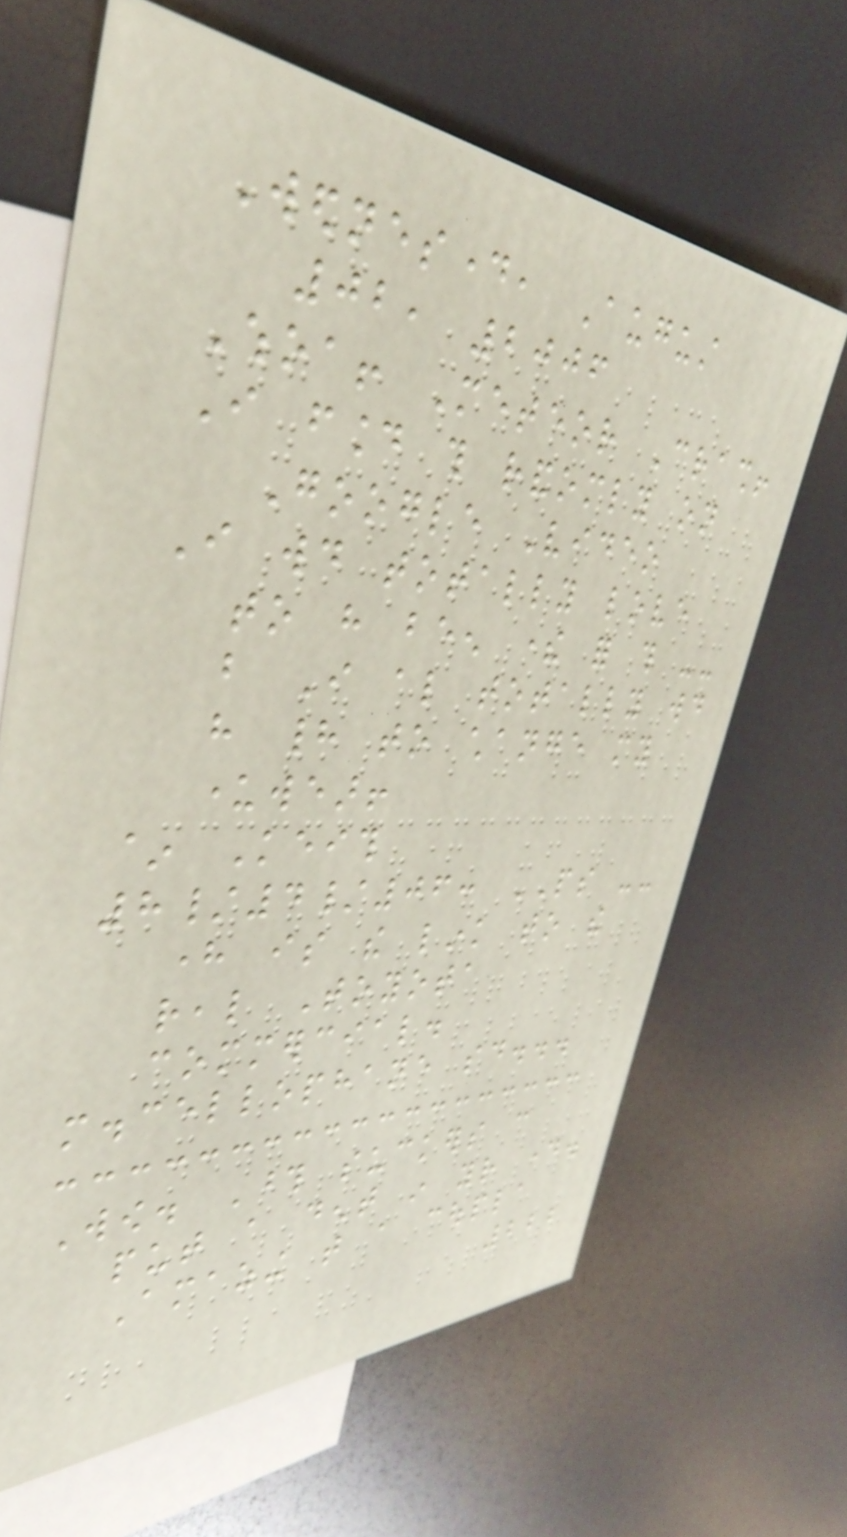Wednesday, August
02, 2006
Whoa! Meteor Crash!
I found this randomly on
Google Video
I would totally love
to have been there for this --
but I also totally would
have had to change my
underwear!
~ Keith
8/4/06: PS --
here is the link to the
real Toyota
commercial.
m.cellophane said...
Wow. Those suckers can
put a dent in your day.
Amazing that a coupla
222
